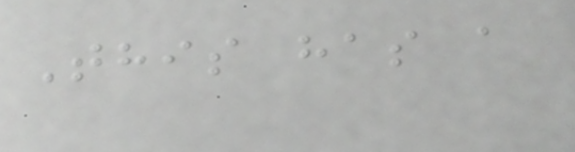This has a
